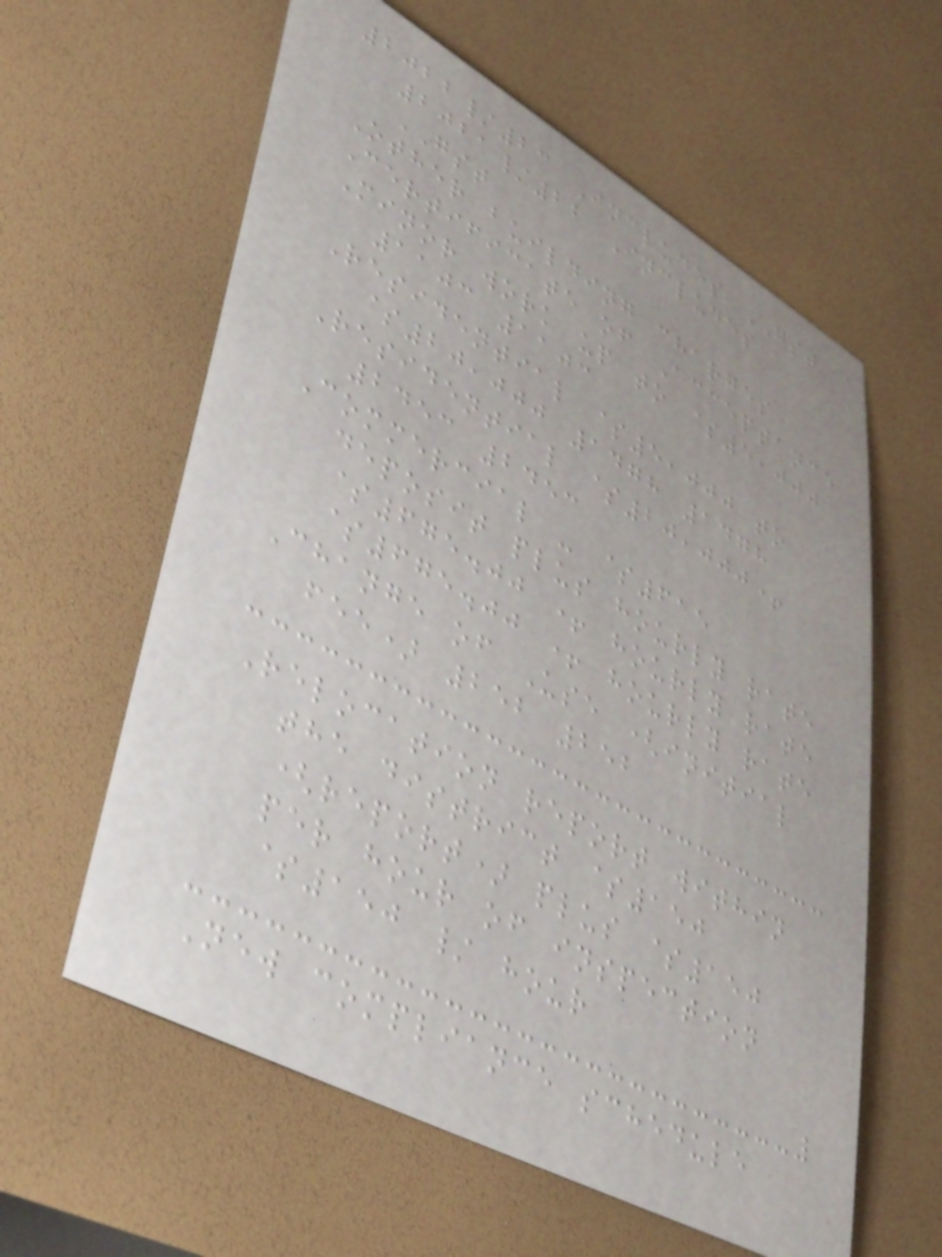2022/23 Includes GST
2021/22 Includes
GST
Other building charges
Certificate of Acceptance
Minor work up to $5,000
1103 1103
Residential $5,000 to
$20,000 1478 1478
Residential $20,000+
2453 2453
Commercial - $615
deposit plus hourly rate
$675.00 + hourly rate
$675.00 + hourly rate
Change of Use (initial
fee) 252 252
Relocation report within
the district $150
(report) plus $150
per hour of inspection
$150 / hour
New compliance schedule
